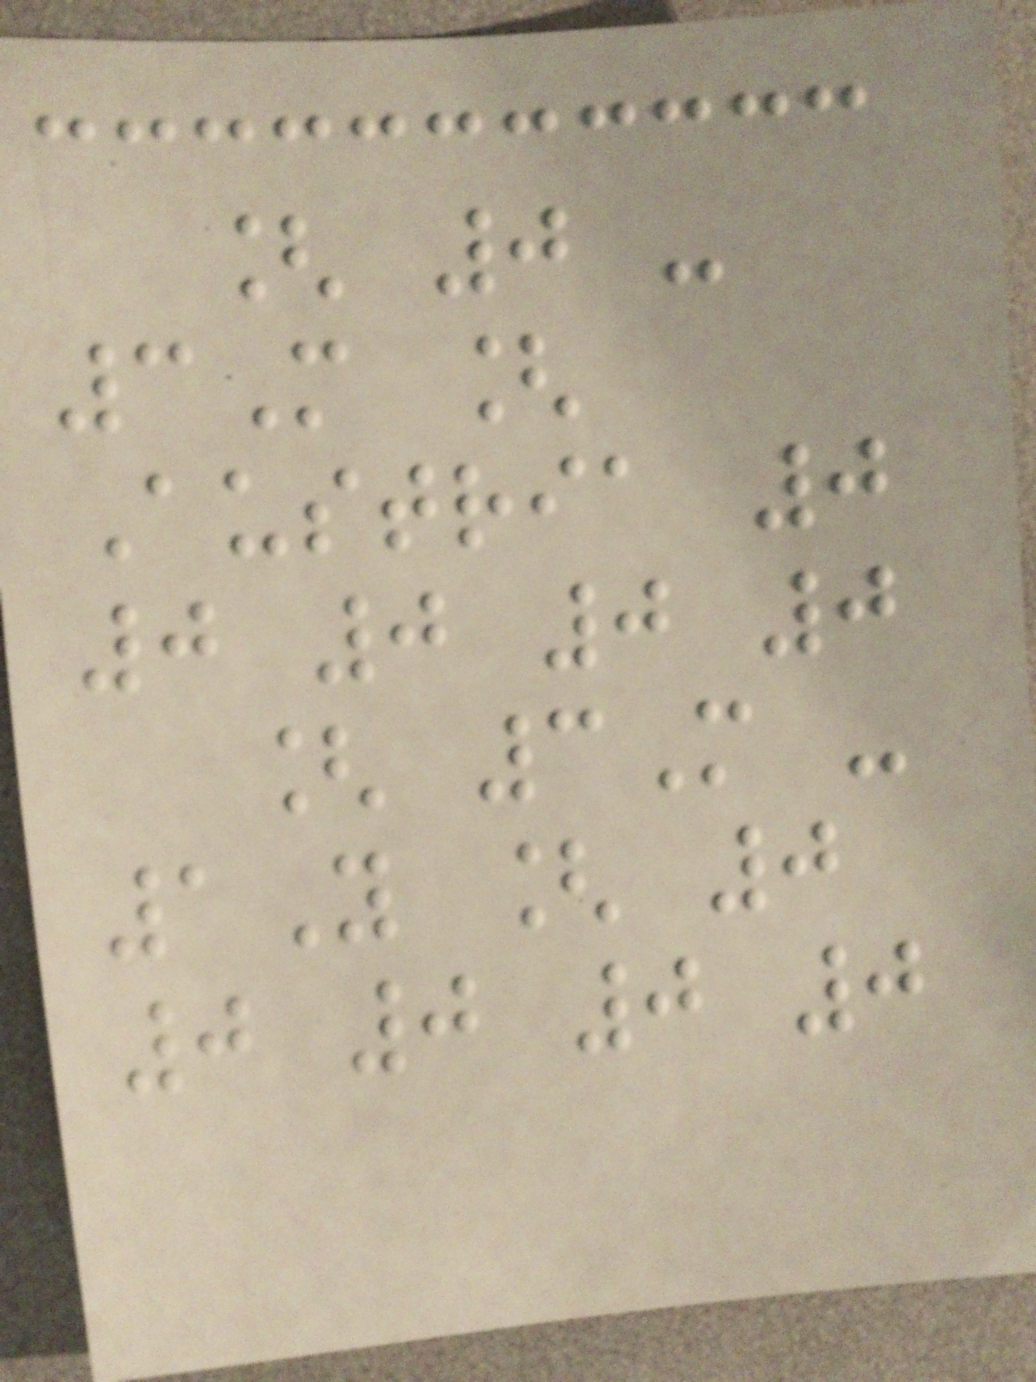[ 0 -
3M [
Austria 0
0 0 0 0
[ 3M -
1Y [ 0
0 0 0 0
